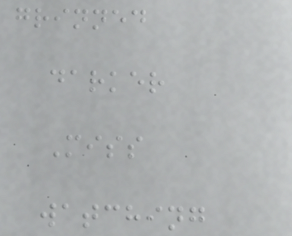grinned
darker
Miss
watching
